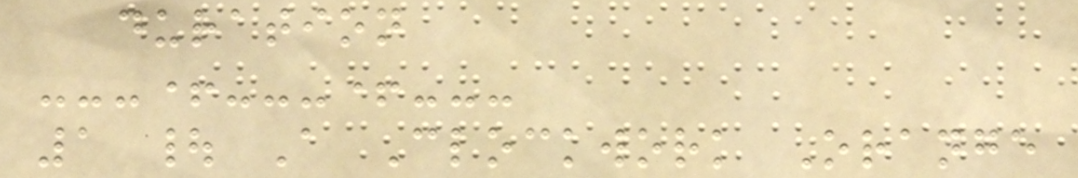duration
---+---+---
1 | A Clockwork Orange
